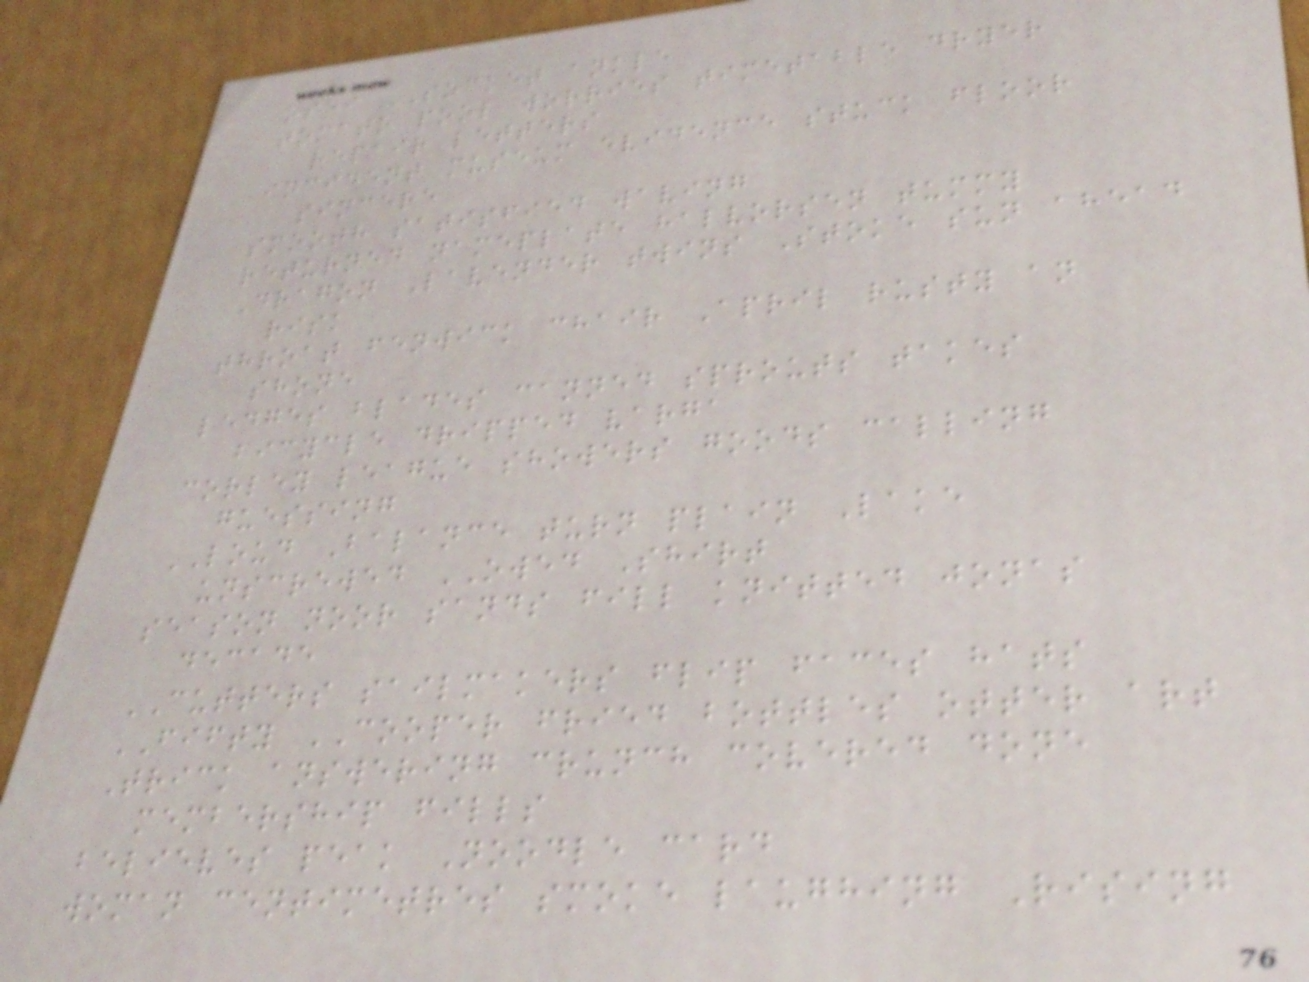osei SOCKET ankle
tomato pool worries timetable dryer
repair letters
incident museum evidence stuck floor
sincere
smooth satisfied waving
returned nameplate halvorsen tummy
Dragon Lavender twins Stoke sun ahead
risk
throat fenwick chair April rusty an
shone
ledges blades canned sprouts takes
bicycle dripped varga
corley league showers goods calling
guessing
LOUD Balance turn plain Lake
unscrewed OWED Shirt
season noor sands fill knitted jonas
decade
CUTTERS sailmakers flip faces hats
FIFTY COOPER fried bottles otter art
Trick answering crunch covered done
membership fills
believes peak Noodle card
woman centimetres smoke laughing Rising
